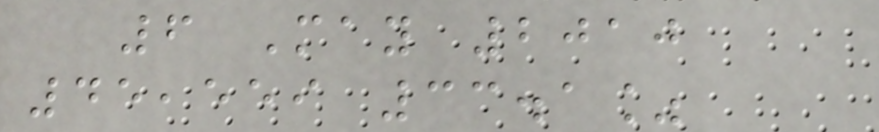6 May 2010
45,559 33.1%
